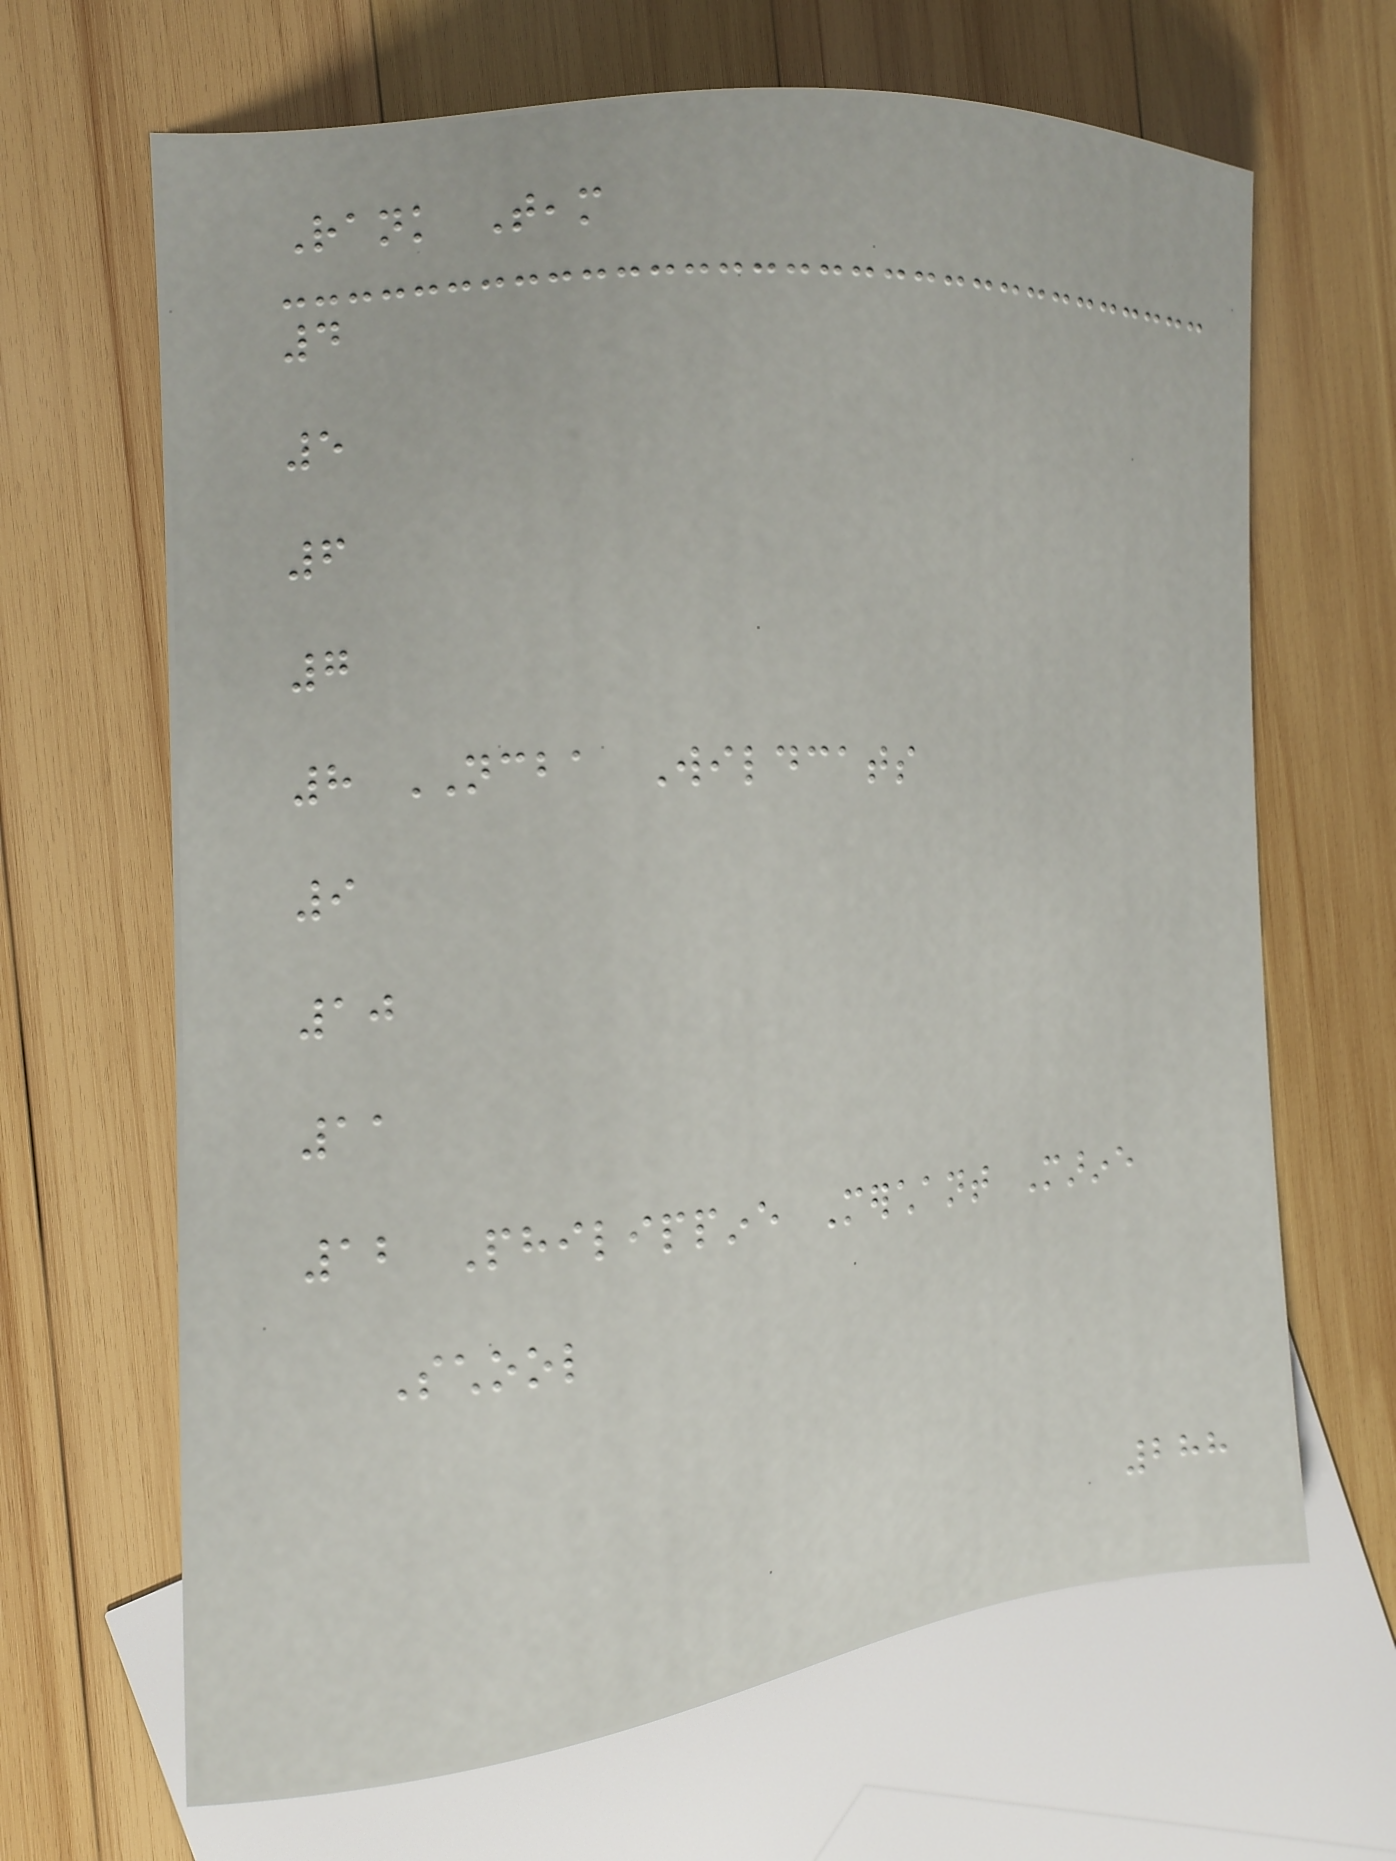Rank Team
4
5
6
7
8 NCBA Wildcats
9
10
11
12 Philippine Merchant Marine
School
288
